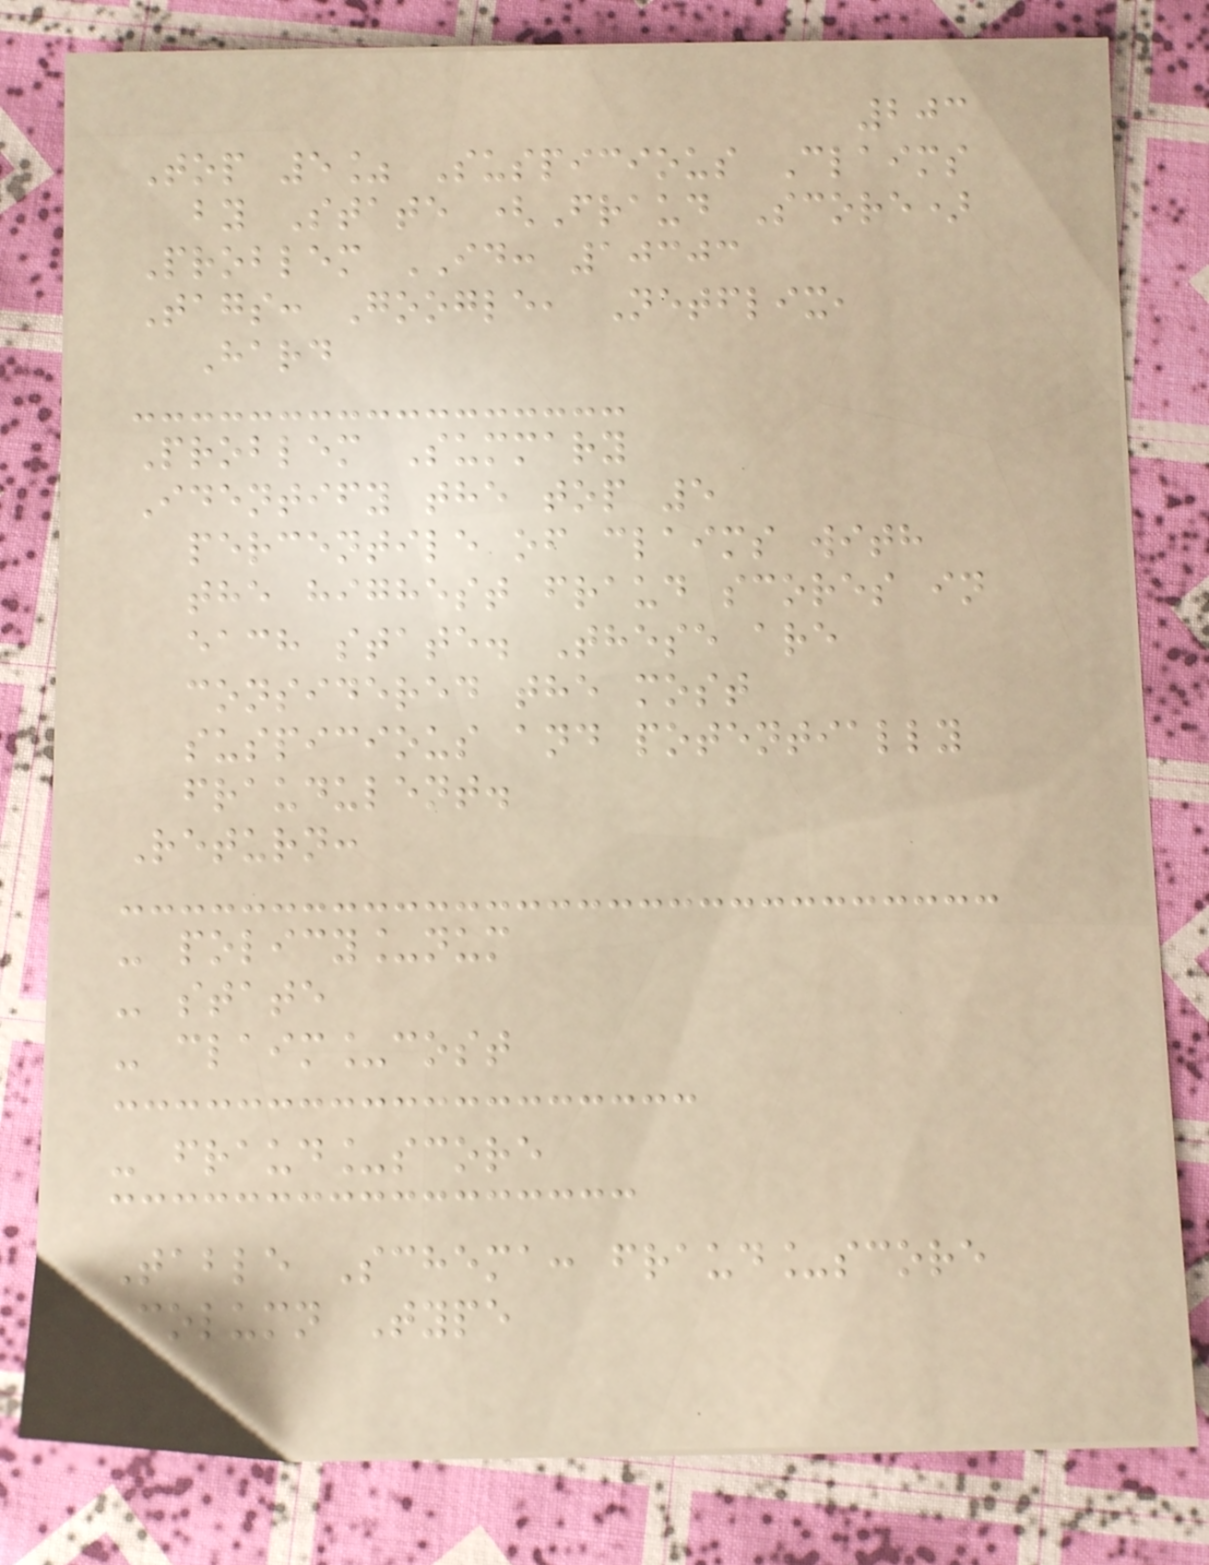203
Top 5% Suspicious Claims
by State (Fraud Score)
Problem ID: 10303
Tags: Google, Netflix,
Hard
Problem Summary
Identify the top 5
percentile of claims with
the highest fraud scores in
each state. These are
considered the most
suspicious and potentially
fraudulent.
Return:
- policy_num
- state
- claim_cost
- fraud_score
Table Schema: fraud_score
Column Type
